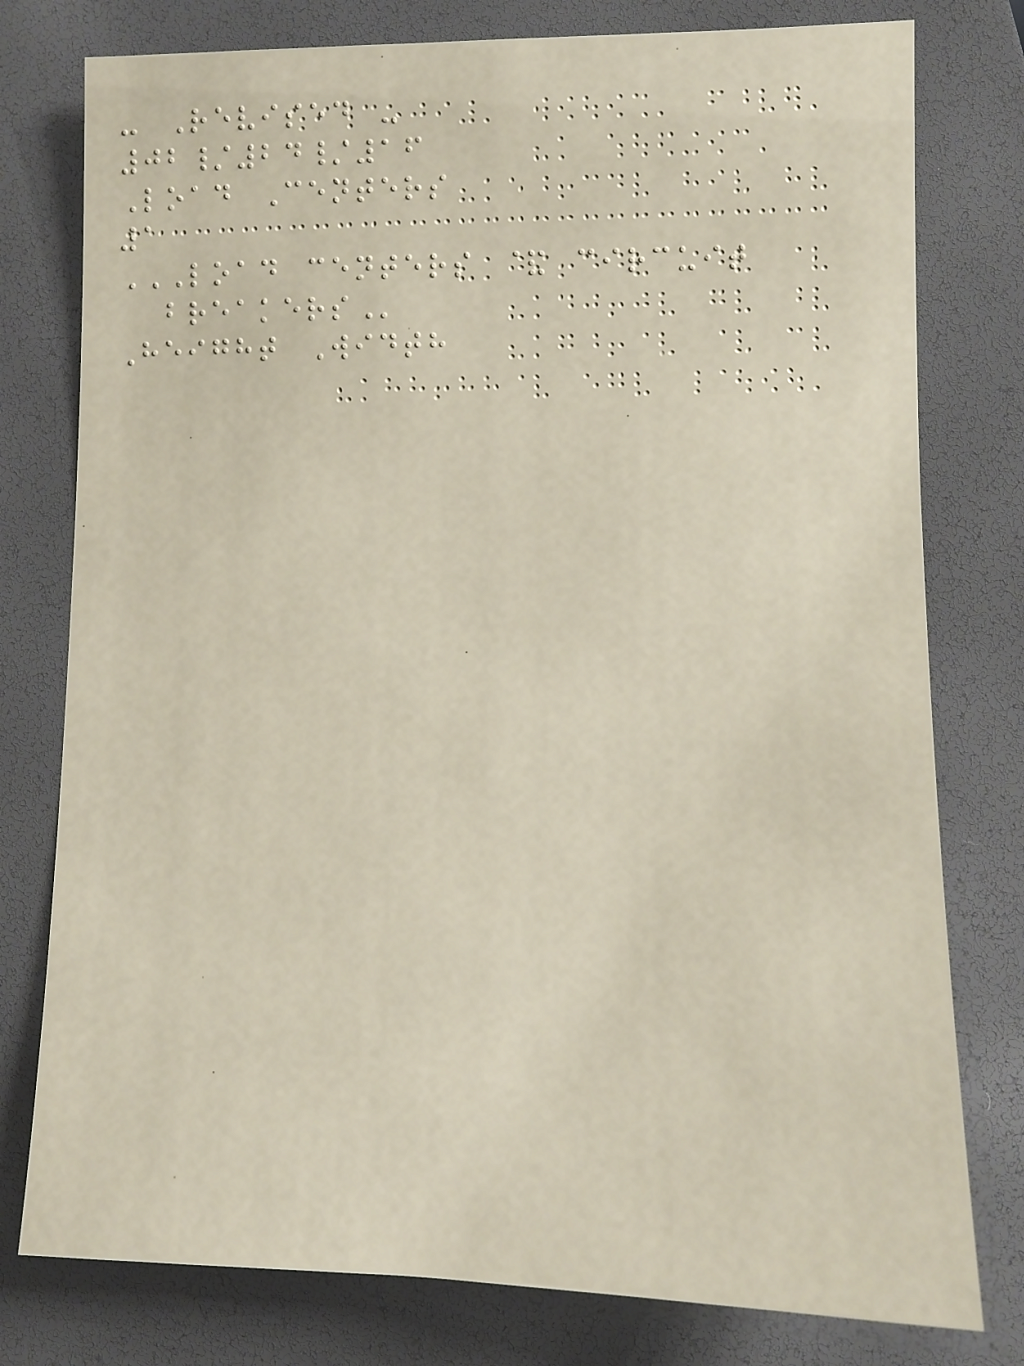- Revised -
02/24/16
Load Centers
1
LOAD CENTERS & CIRCUIT
BREAKERS
Height Width
